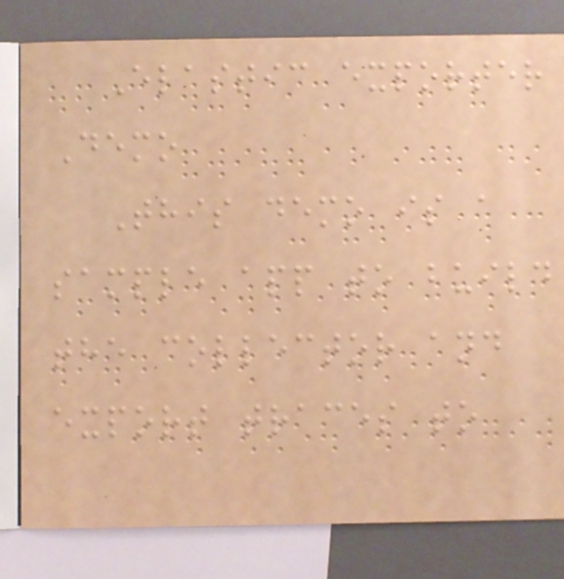Elastic exporter
Demo
This demo is a
sample app to build
the collector and
export traces to
